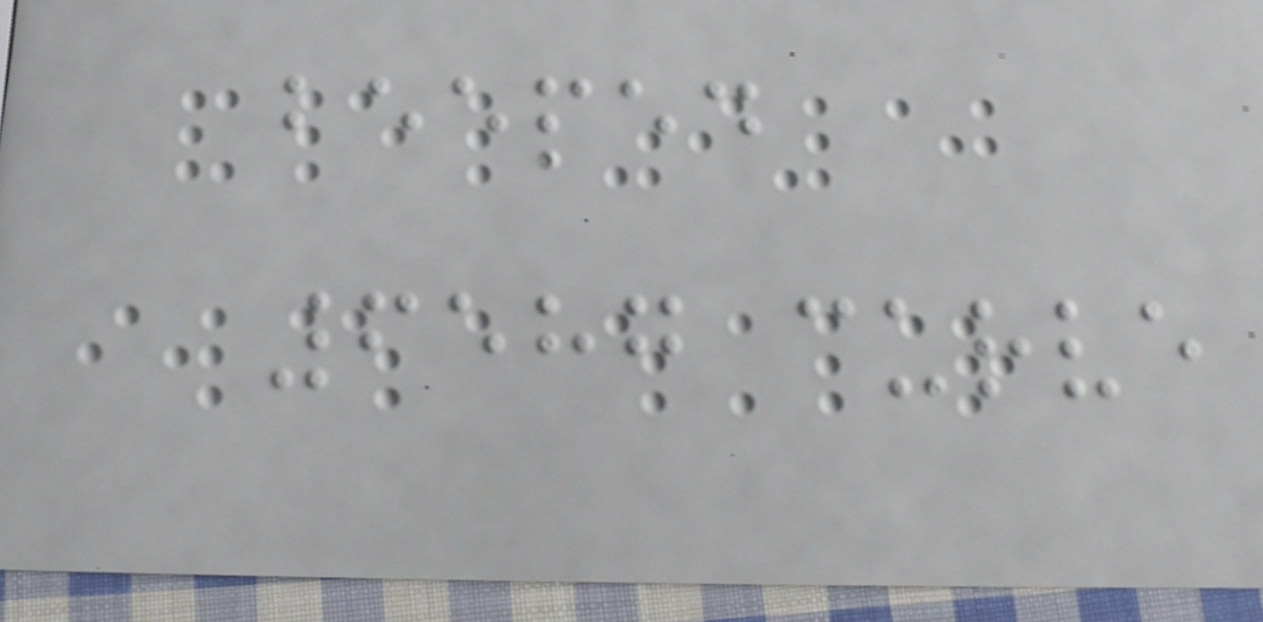beeped
6587 curve
